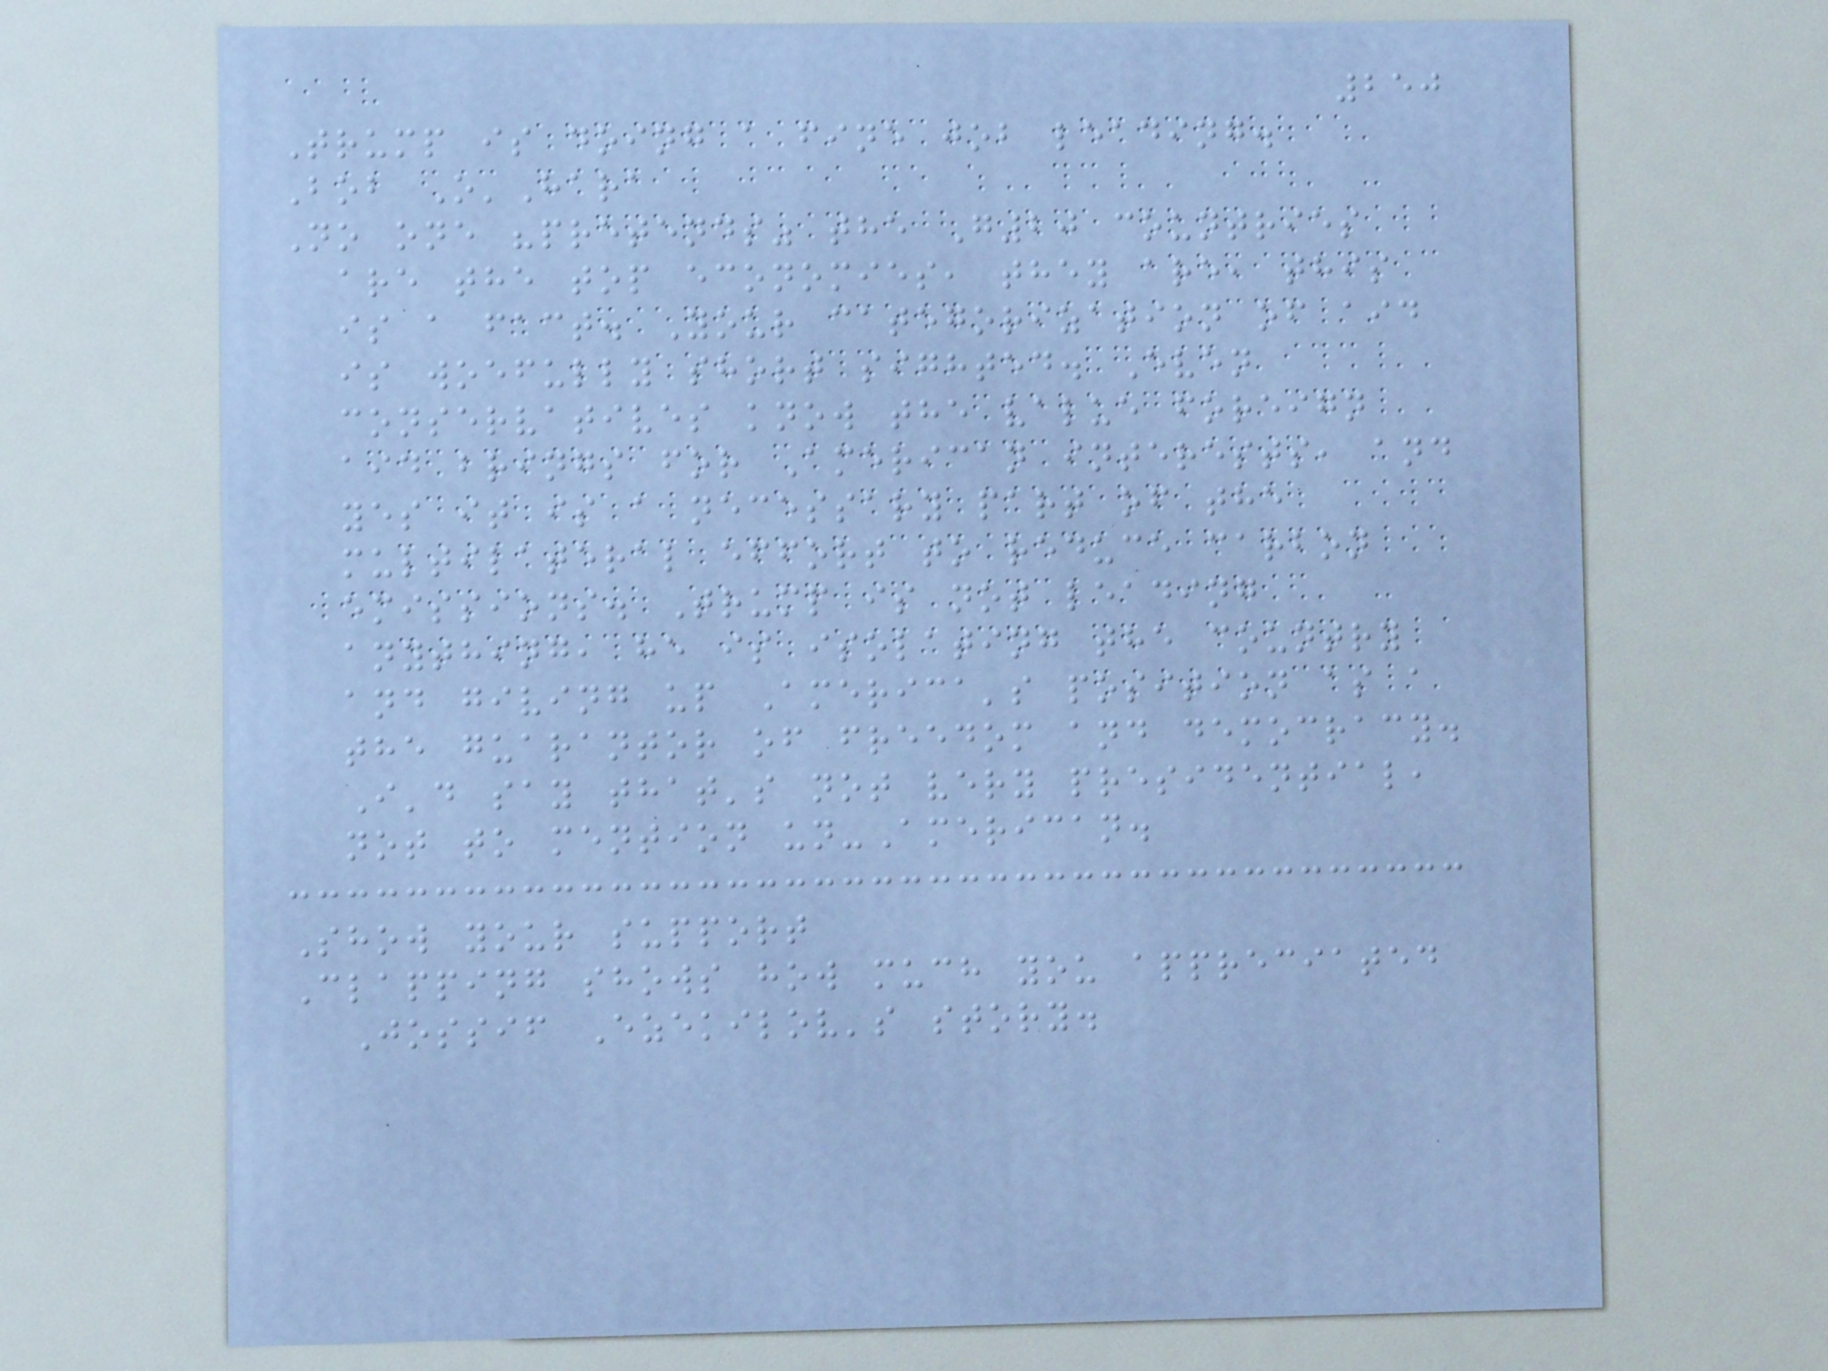250
Trump is doing a fine job leading.
Bob O'Hara
No one "pretends" the G20 countries
are the top economies, they are, this
is a fact. Your categorization of aid
is woefully short sighted. Even
conservatives know the value foreign
aid brings for American interests, and
yes it is a necessary part of the
multilateral effort to reduce carbon
emissions. Trump is not leading
anything, he is isolating the country
and giving up America's position as a
the guarantor of freedom and democracy.
I'd say that's not very presidential,
not to mention un-American.
Show your support
Clapping shows how much you appreciated
Jossif Ezekilov's story.
